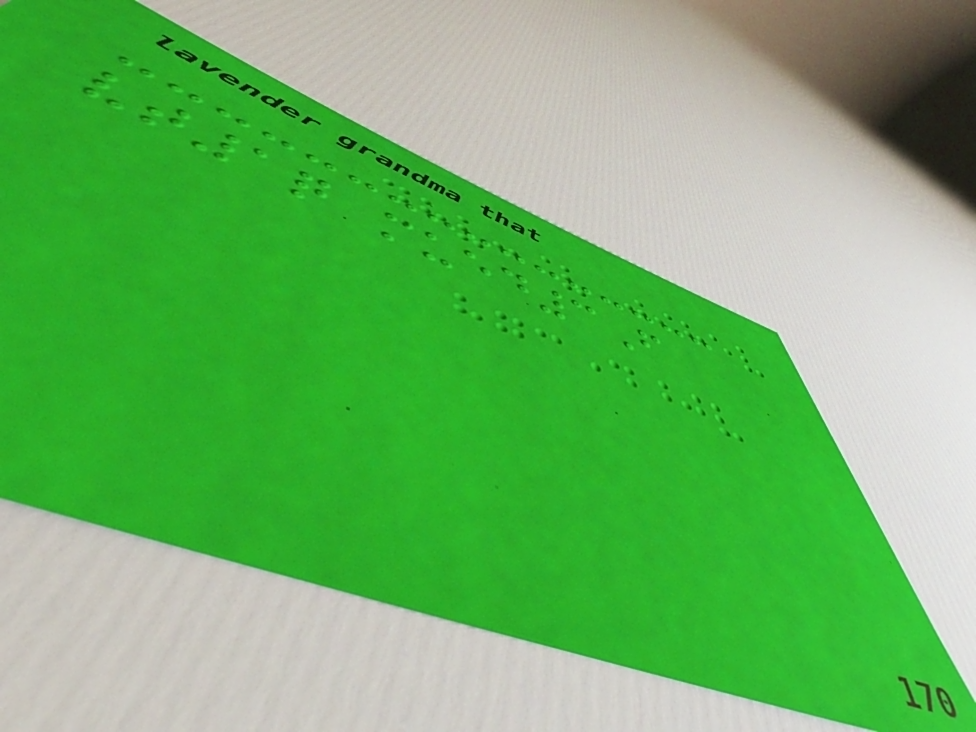vt1q mued3F
